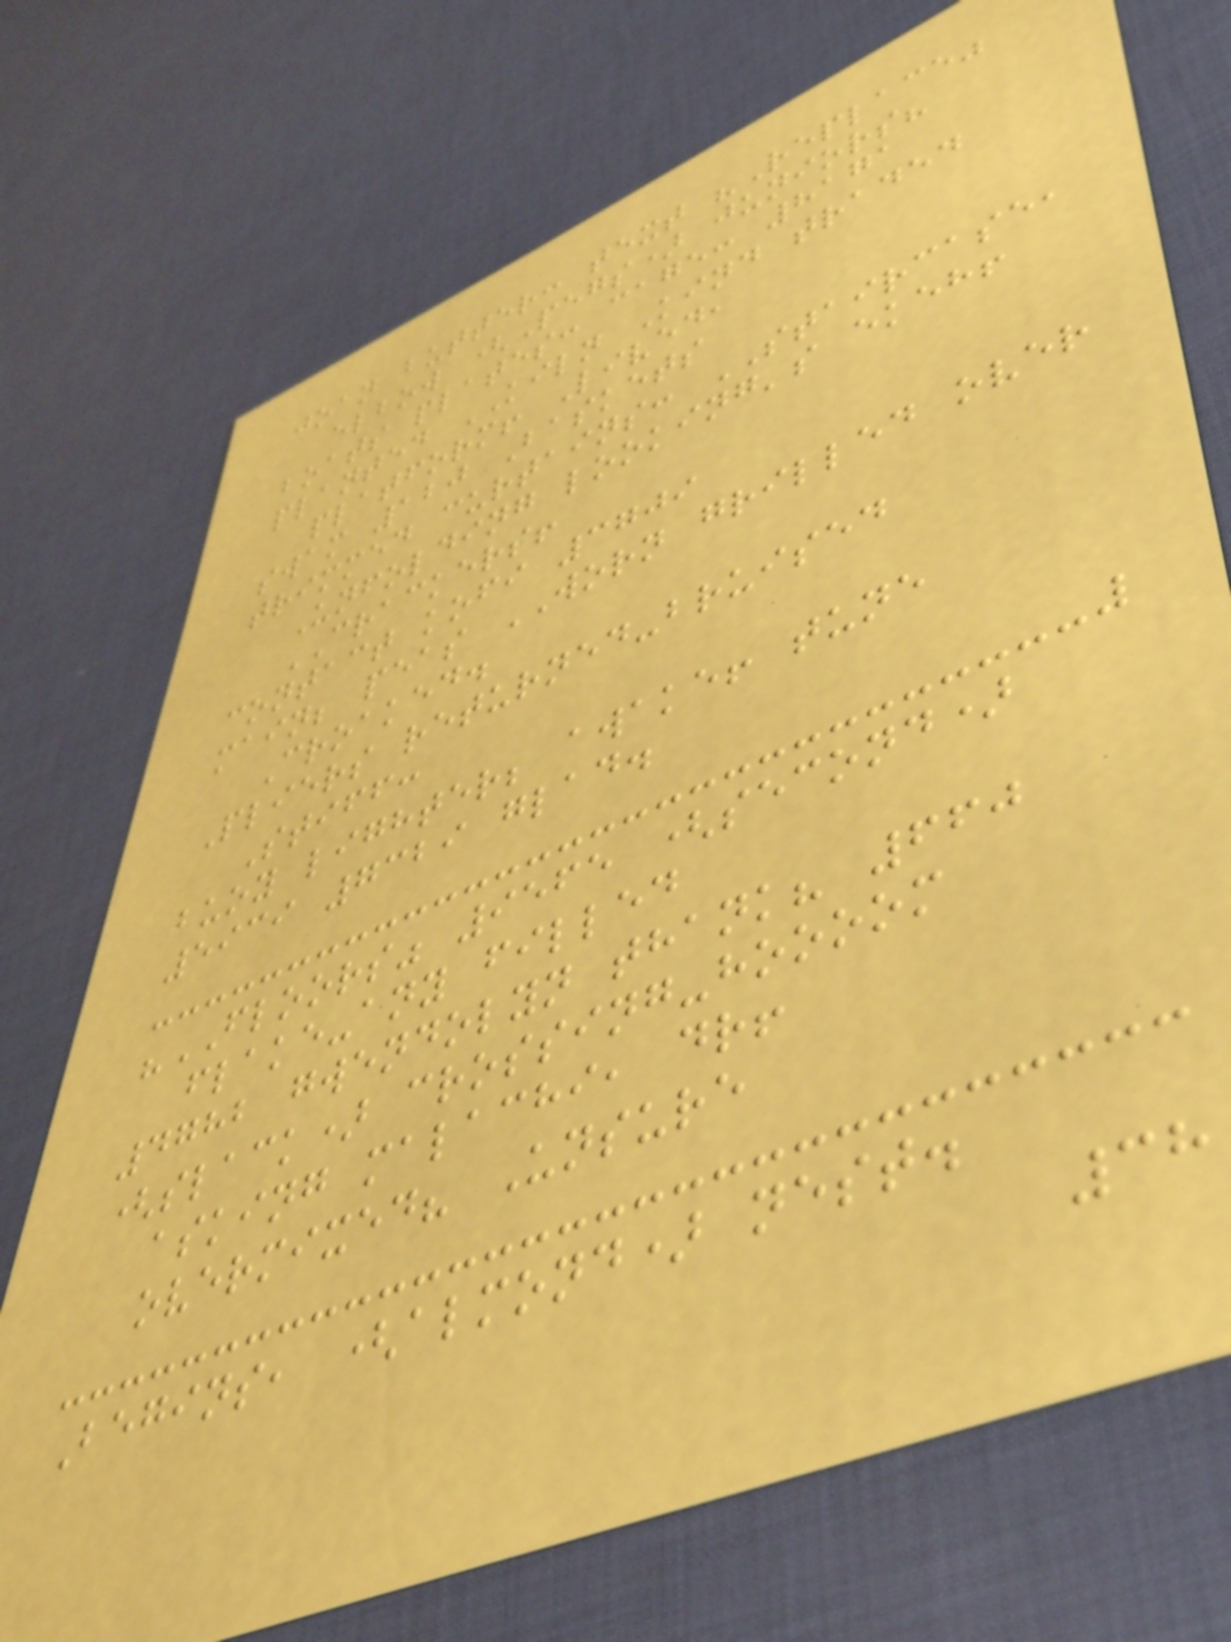joan butter: text "Replace"
elbow (Pegs) juniors?
boats plates: cage: 8171
planted KILN Kind traded
platform! Lived,
swam 120 Baskets
trimmed curtains: STAIRCASE,
Unfolding looking's ekeh!
CRACKERS!
contact kofi 3709
main; peas WORN grilled over
Croaked.
Pliers returned-bruised
Stiff:
buoy lighter; awake! tune
5939 7329 glad.
"FLOORS" 9565 (second)
flake-any filled
4782 gwendolyn thank? 660
(slack) crossing-hoooom
asking malachi, dr!
overmixed? Unsure
Begins, (almond) nest.
38
